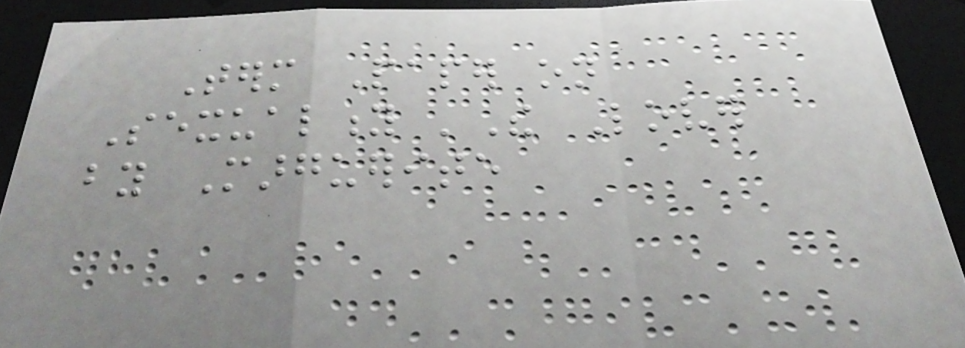Term Paper on
Sexuality 'The Lover
by Marguerite
